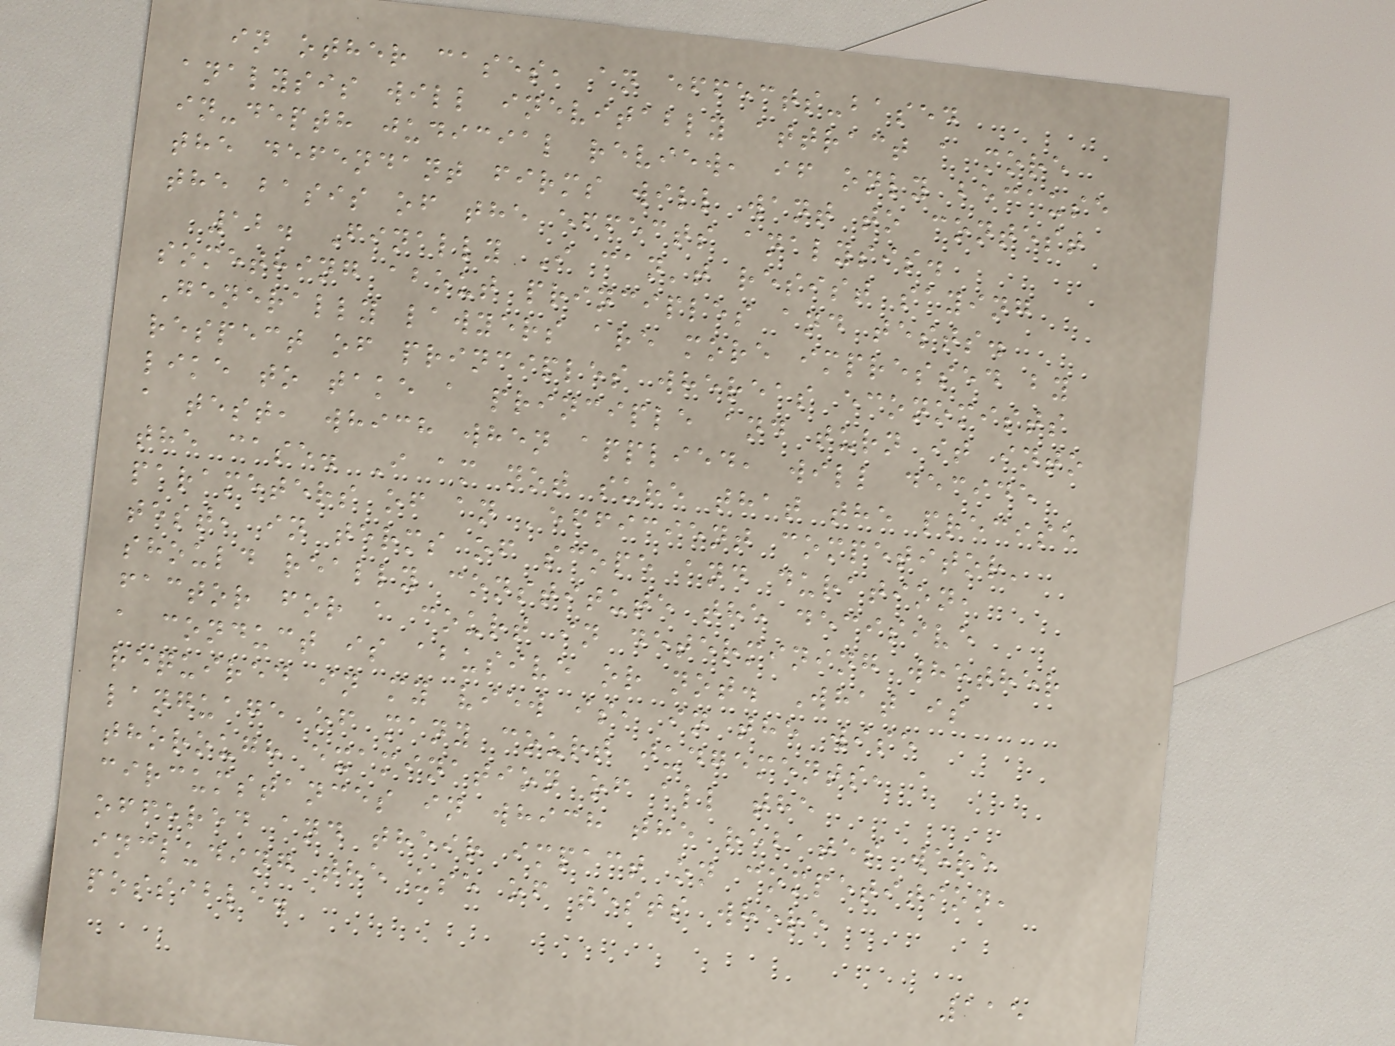in other cases, an effects-based
analysis will inevitably attract a more
in-depth judicial review, if only because
the defendant firms will want to contest
the basis of the effects analysis.
12. Finally I can't resist saying
something about principles and tests.
Generally lawyers are more impressed by
respect of principles whereas economists
like to take a principle and turn it into
a test, which when applied, will decide
the case. I am not sure that the precise
parameters of an 'efficient competitor'
test, in terms of scope and duration,
should really constitute the decisive
factor for a court in determining whether
a conduct is abusive or not. What is
required in my view is, in the wise
language of many court judgements, a
thorough examination of all the
circumstances in which the rebates were
offered and their impact on competition,
including the use of tests where
possible.
115
